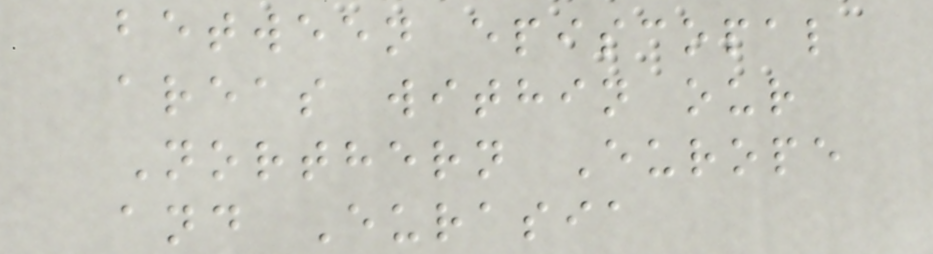between episcopal
areas within our
Northern Europe
and Eurasia
